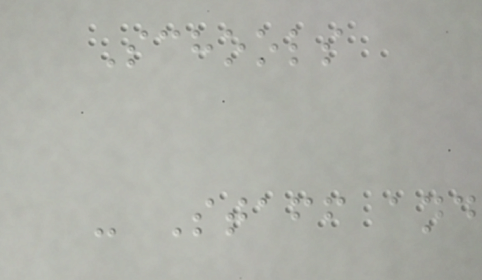Schools
- Staff and
